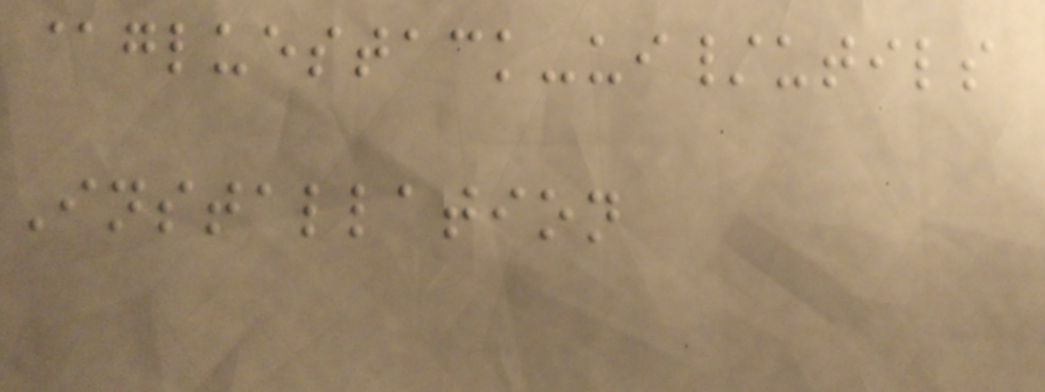@gluestack-ui/utils
Installation
